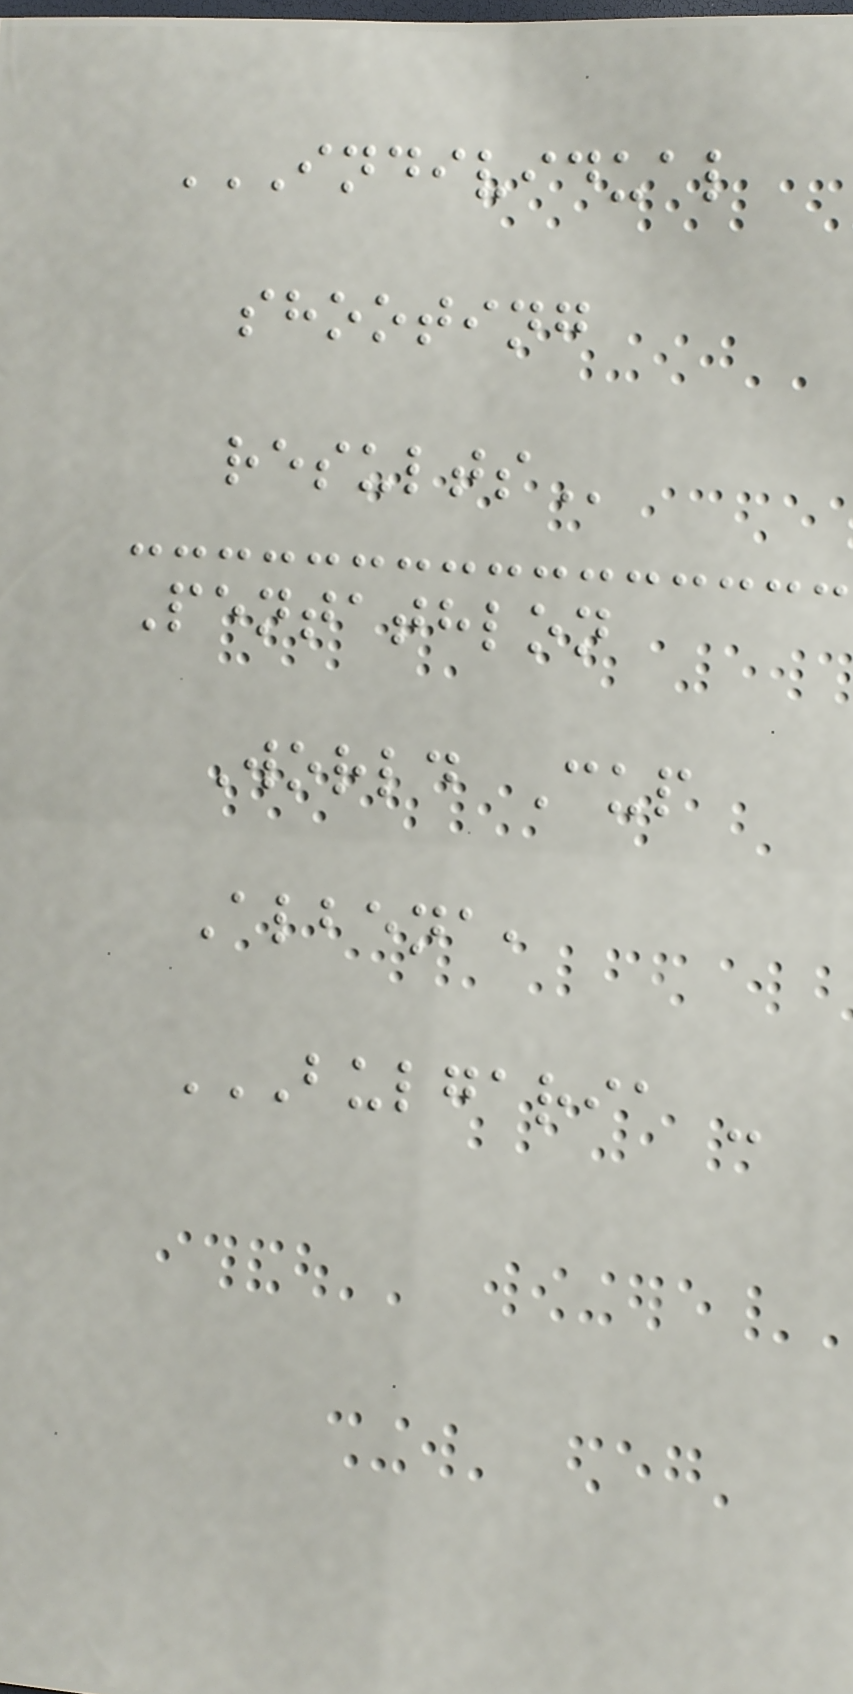INDIVIDUAL
SHOOTING
RESULTS
Pentathlon
World Cup
Albena,
BULGARIA -
